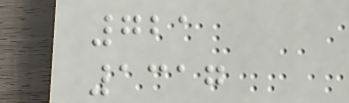721
1317
